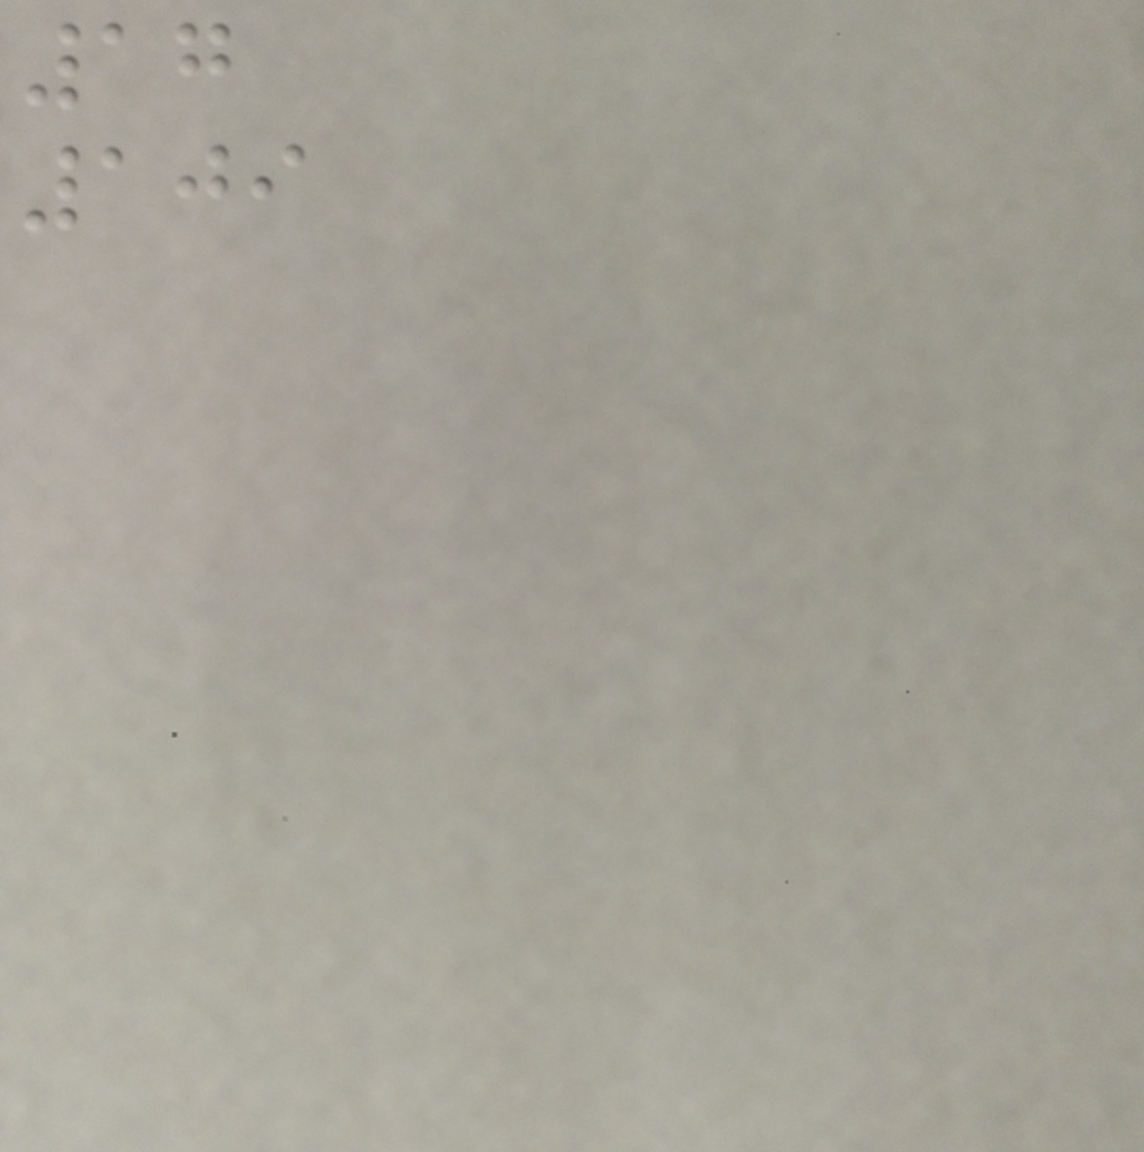17
109
